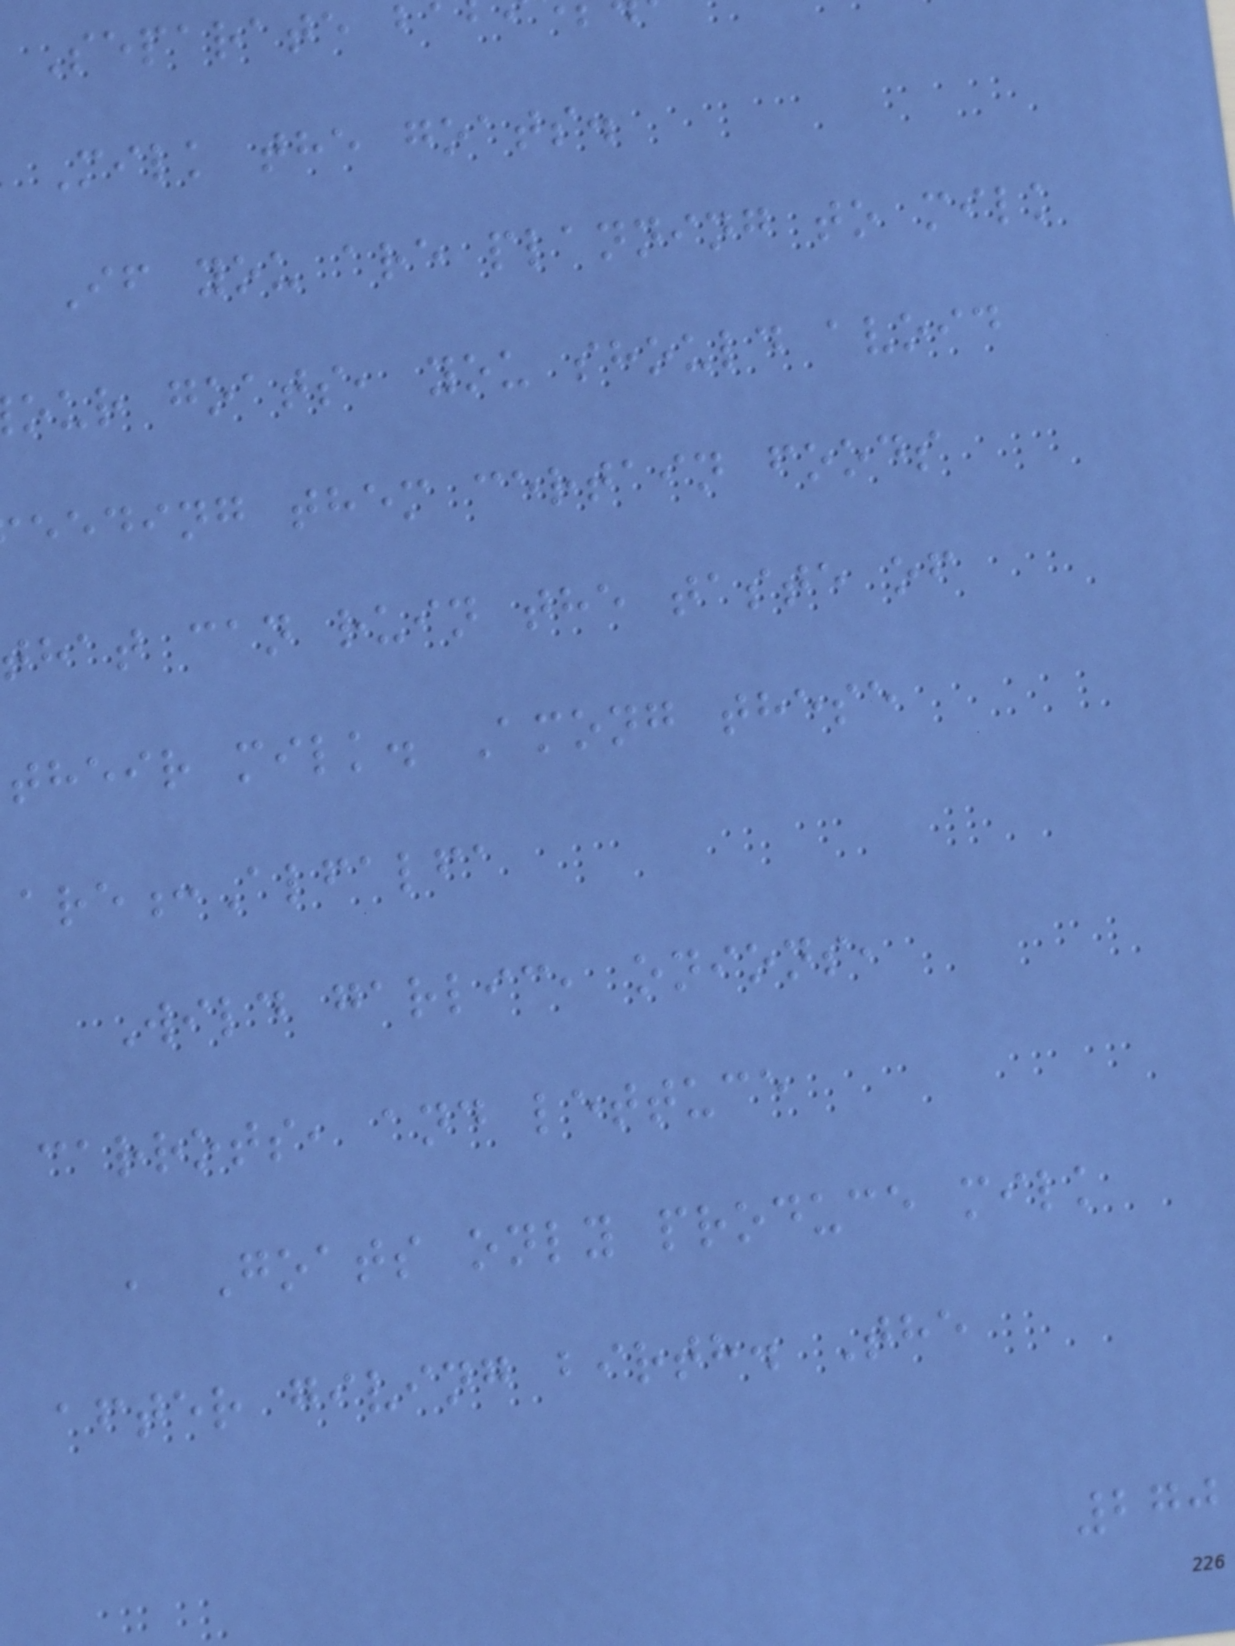Separate b
Milk the goats.
If you are planning to milk
our goats, you should avoid
eeding them certain foods
that can ruin the taste of
their milk. Among these
are:Alfalfa
Wild garlic, onions,
carrots, and lettuce
, Goats only produce milk
after giving birth. The
270
